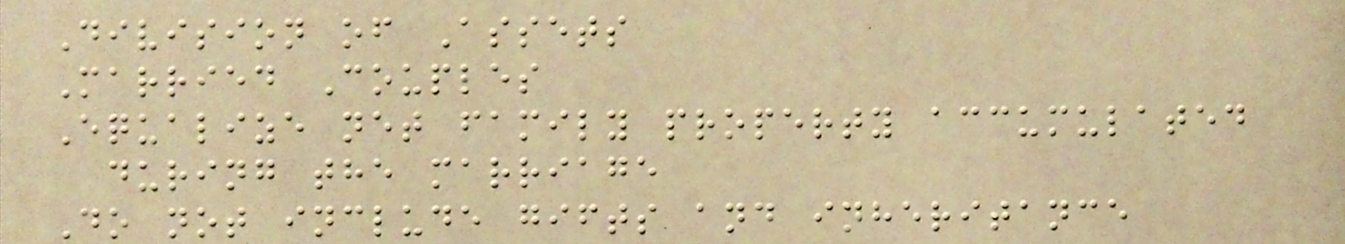Division of Assets
Married Couples
Equalize net family property accumulated
during the marriage
Do not include gifts and inheritance
